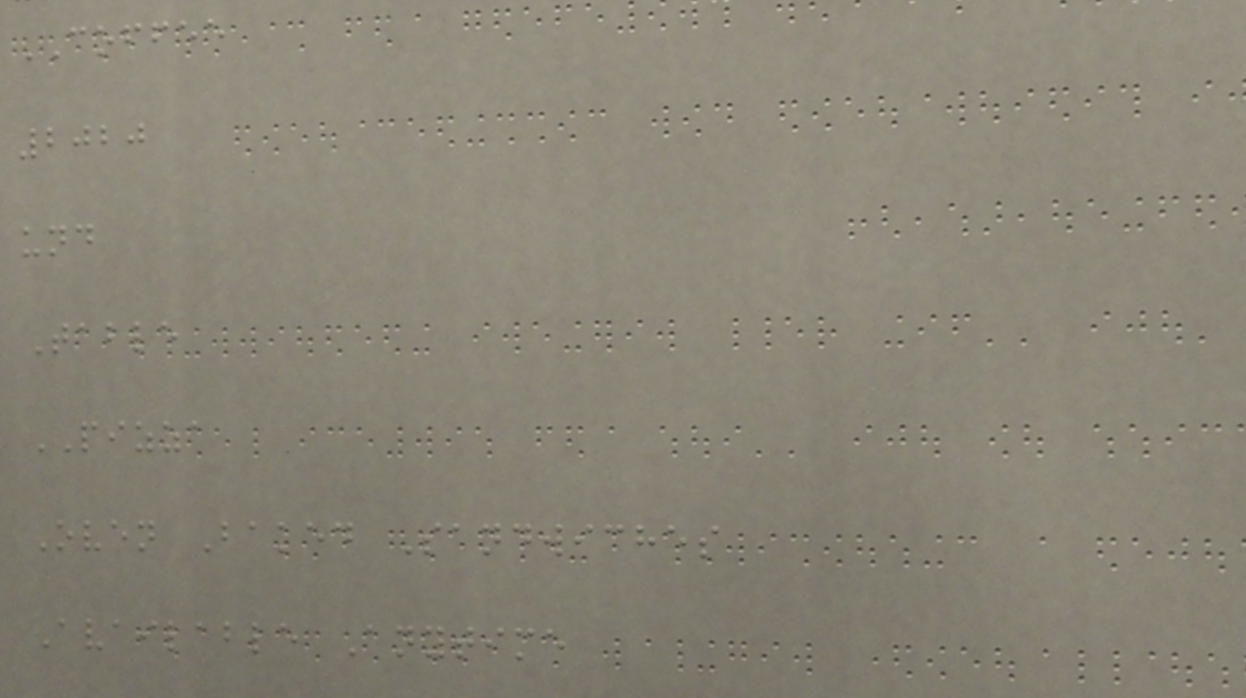COFFEE
2020
und
Table
PIZZA
Oven Baked Sandwiches
Available Anytime
